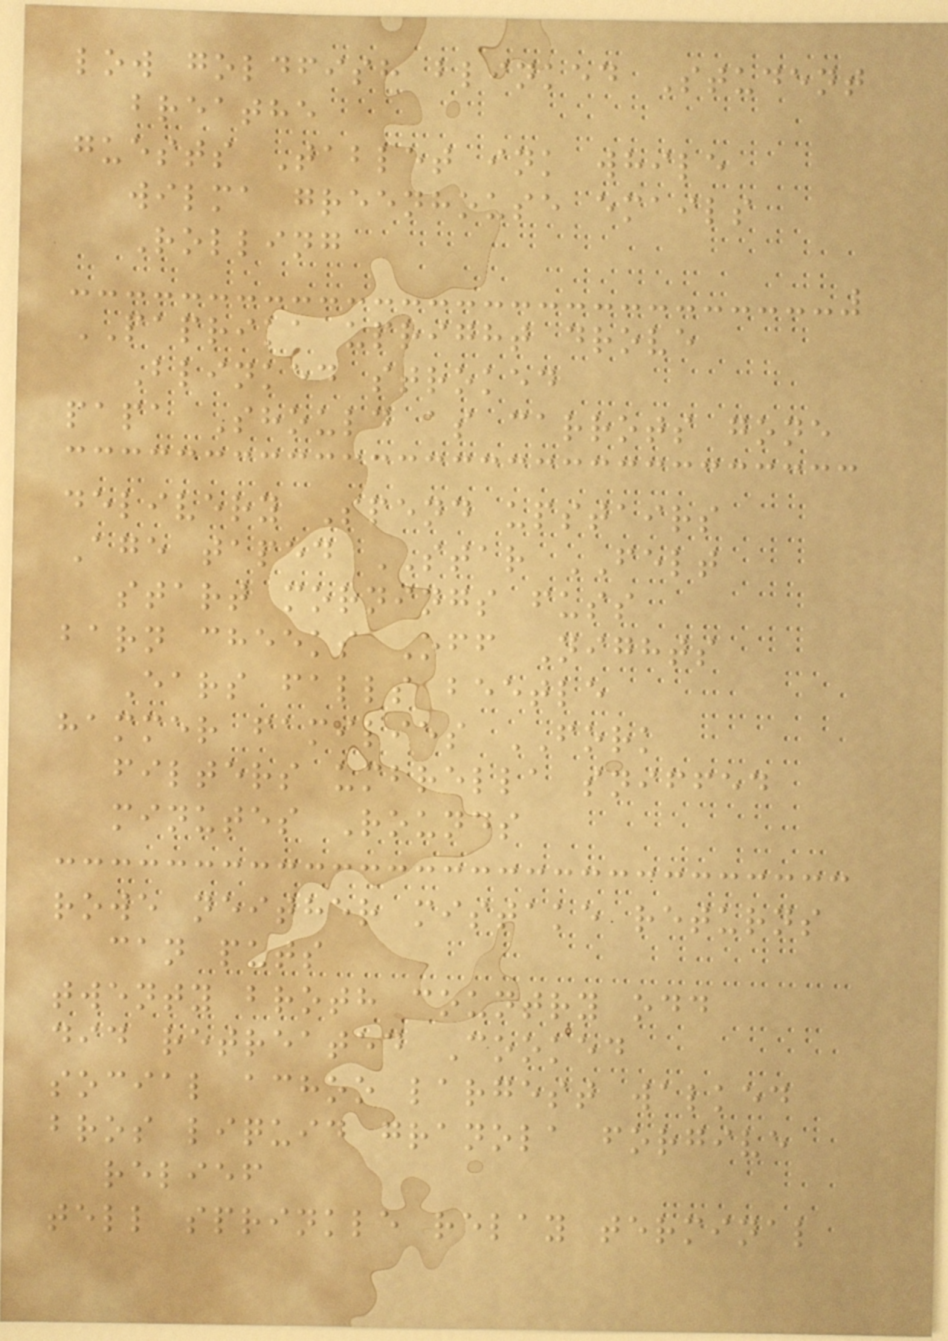low goldfish blinked Student
breathe
guests Tablet ink while
wilma greenhouse emails
Rolling
PAPRIKA upright drove
Blinked stroked
papa Should as carrots gone
delivery Spend upstairs
Age taped STAR FELT
start mornings fuss
barn cheeks Off Nights
Ears falls beetle
hammer families FORK
filters umbrella sniffed
minutes Rounds
rowe neither mistake returns
can puts
twenty broth country odd
did retreated Cooked
social achoo largest walked
bros liquid granola forgive
relief
tell sprinkle relay terminal
